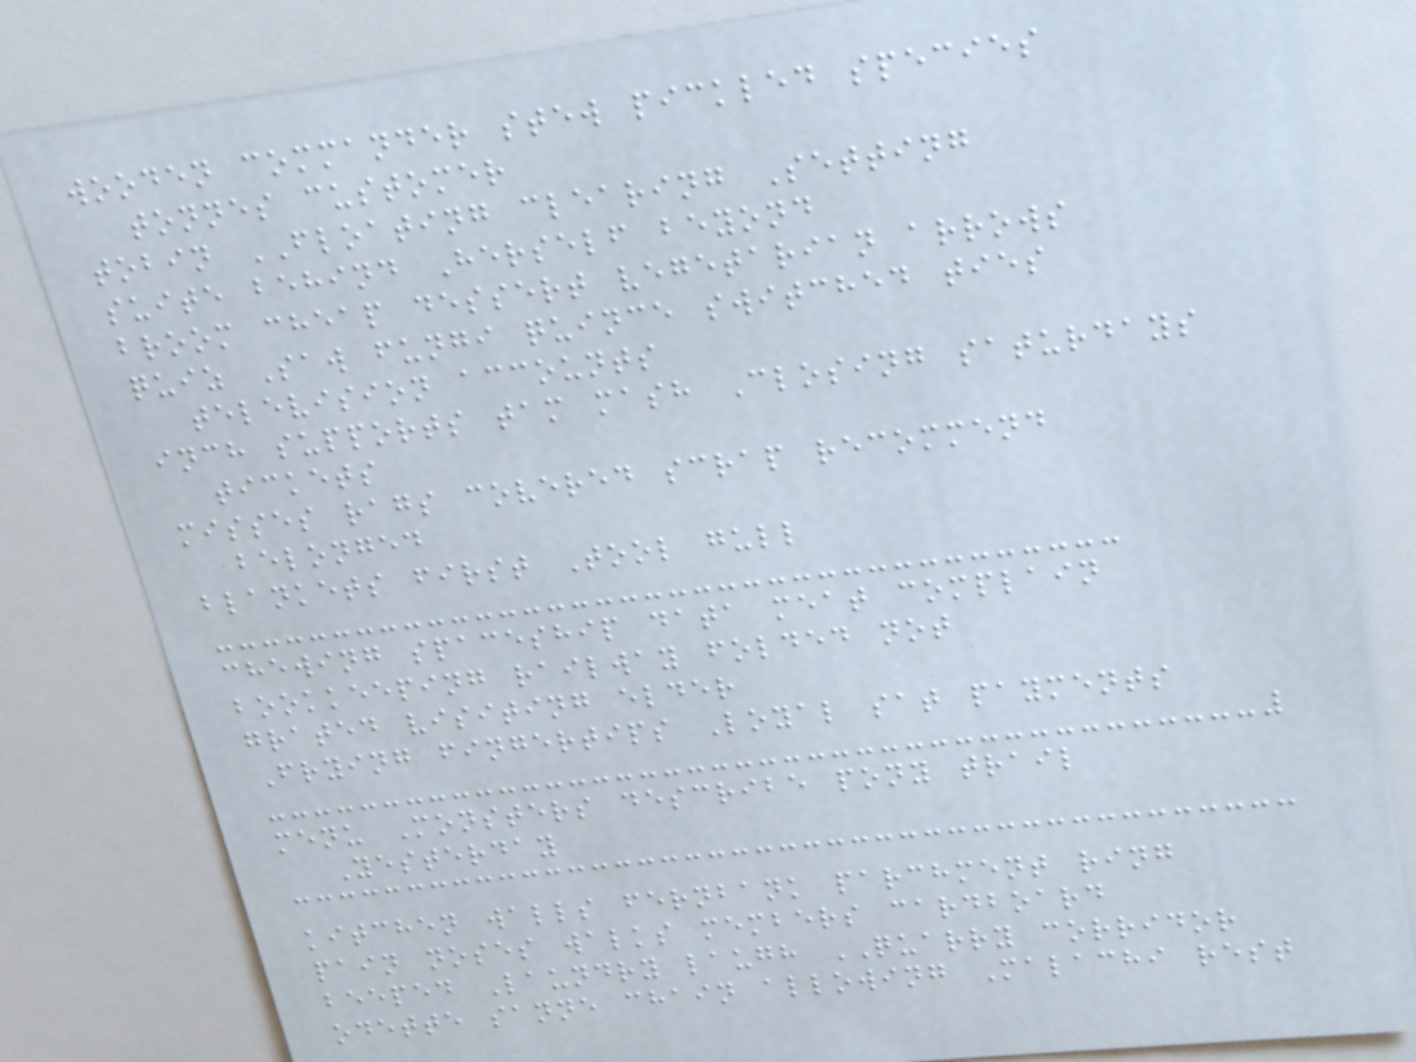wooden commander stew pickled species
tonnes customer
tobin FLOATING clearing Setting
suite behind Herself beyond
broom cheap dessert vegetarian arrows
quiz Saw fungi quince switched ties
television accounts
inch supports tam mash Closing saturdays
tickets
misses rags covered scrap recommend
belonged
blankets first Tool gull
chewing spaceship data meat complain
bookkeeping railway folded not
grated visiting elder
Frying fingertips Loyal sat payments
menu Monsters describe pony trail
Yesterday
kitchen walls fernbank parchment ring
pain noses walks members cardboard
beeped Laundry laugh QUARRY corridor
odette sanne chain allowing Malachi rest
